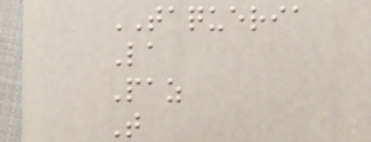TAQUERIA
La
Paz
T
